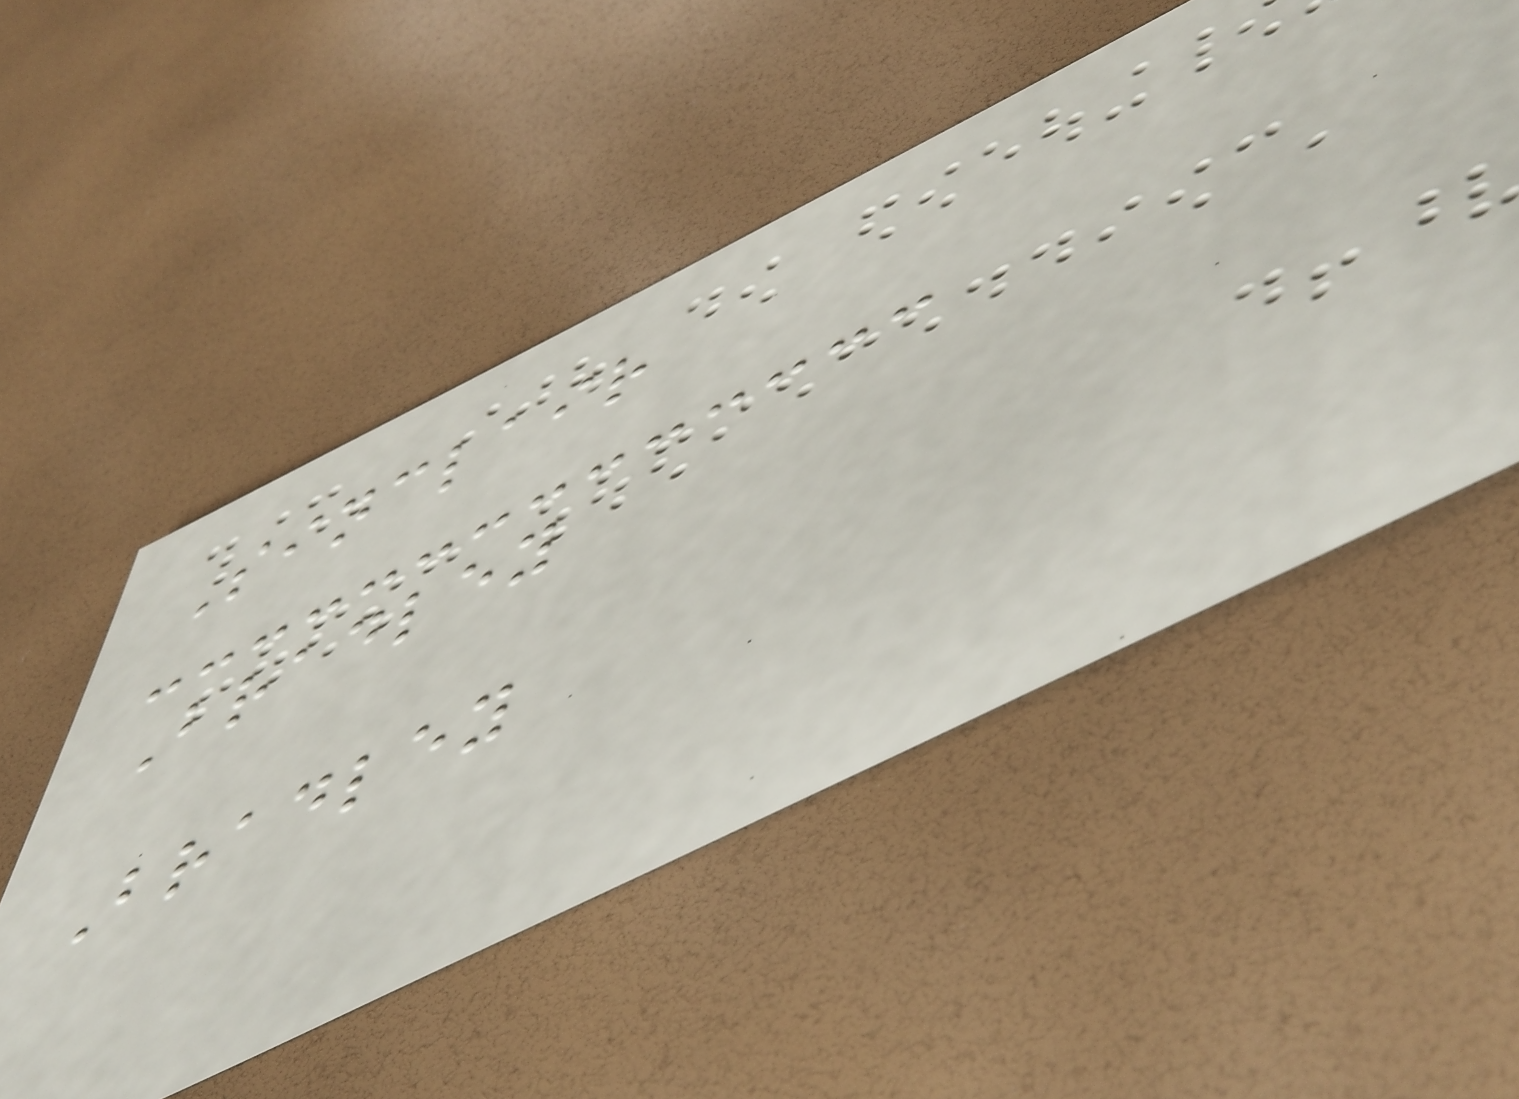Sinclair
Bradley
Bradley
